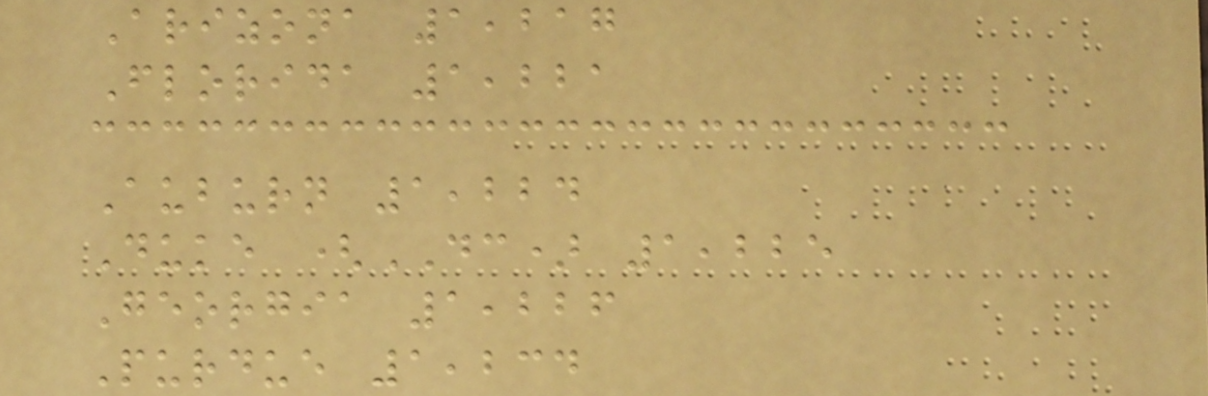Arizona 1,217
Florida 1,221
Auburn 1,224
Duke (DC) 1,225
Georgia 1,226
Purdue 1,234
